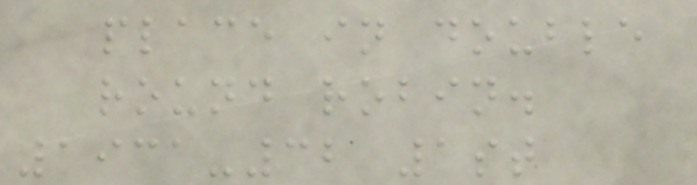place in double
round robin.
1931-32 1st
